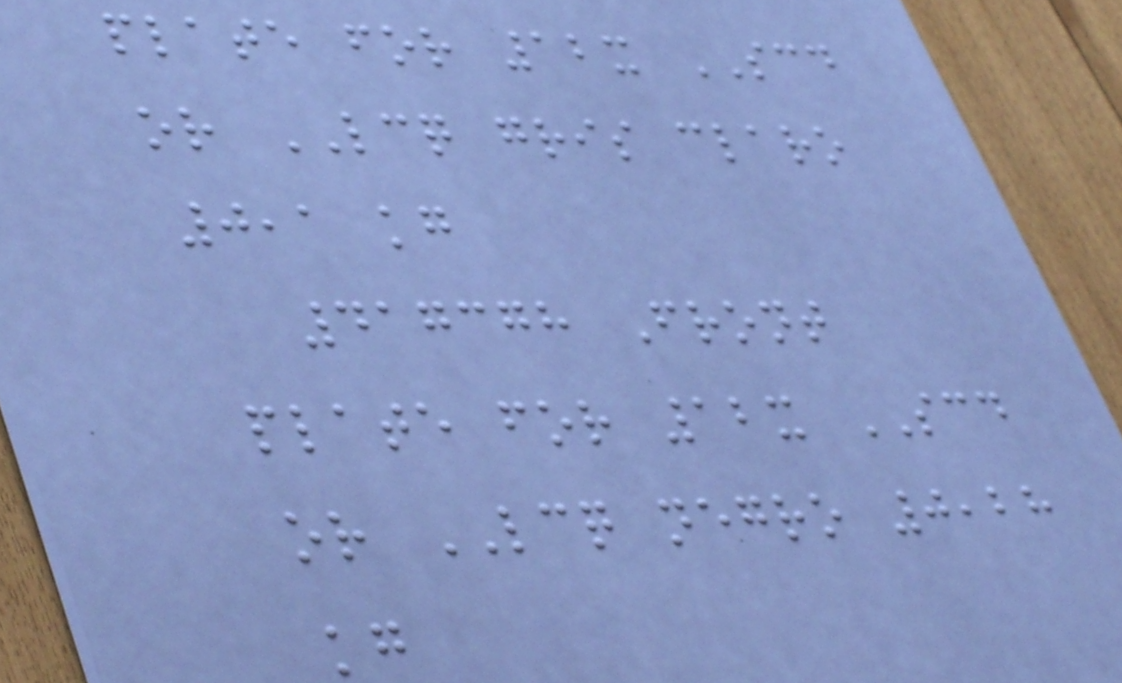plate for 12x SCD
or LCQ gris claro
0,1 kg
417378 Front
plate for 12x SCD
or LCQ negro 0,28
kg
